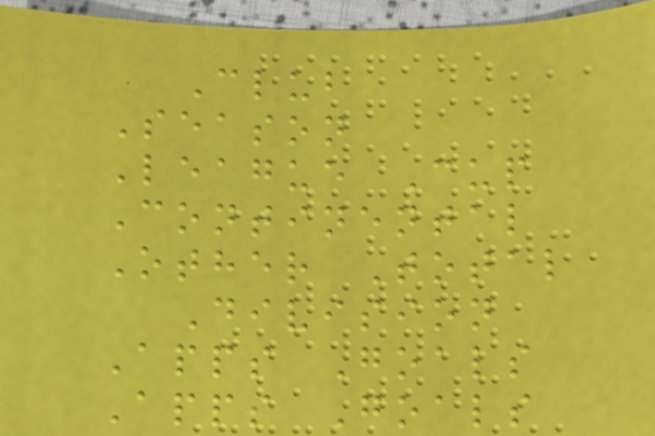Club
Season
League Cup
Continental
Other Total
Division
Apps Goals
Apps Goals
